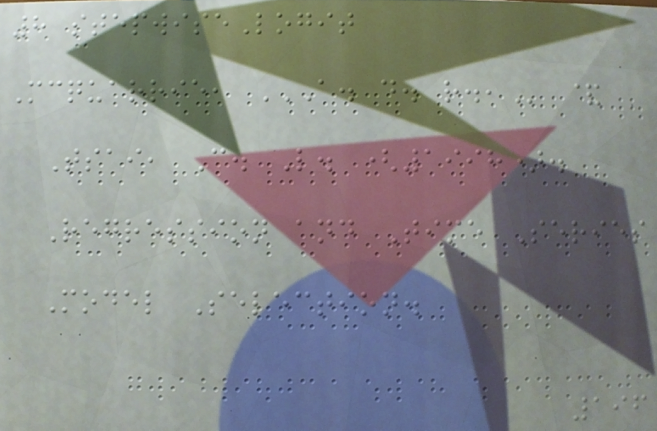8 stepwiseLogit
Mcquarrie, A. D. R., &
Tsai, C. L. (1998).
Regression and Time Series
Model Selection.
196
